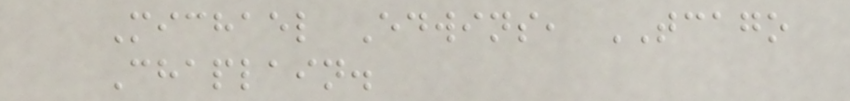Michael Edwins, TCAGO
Chaplain.
